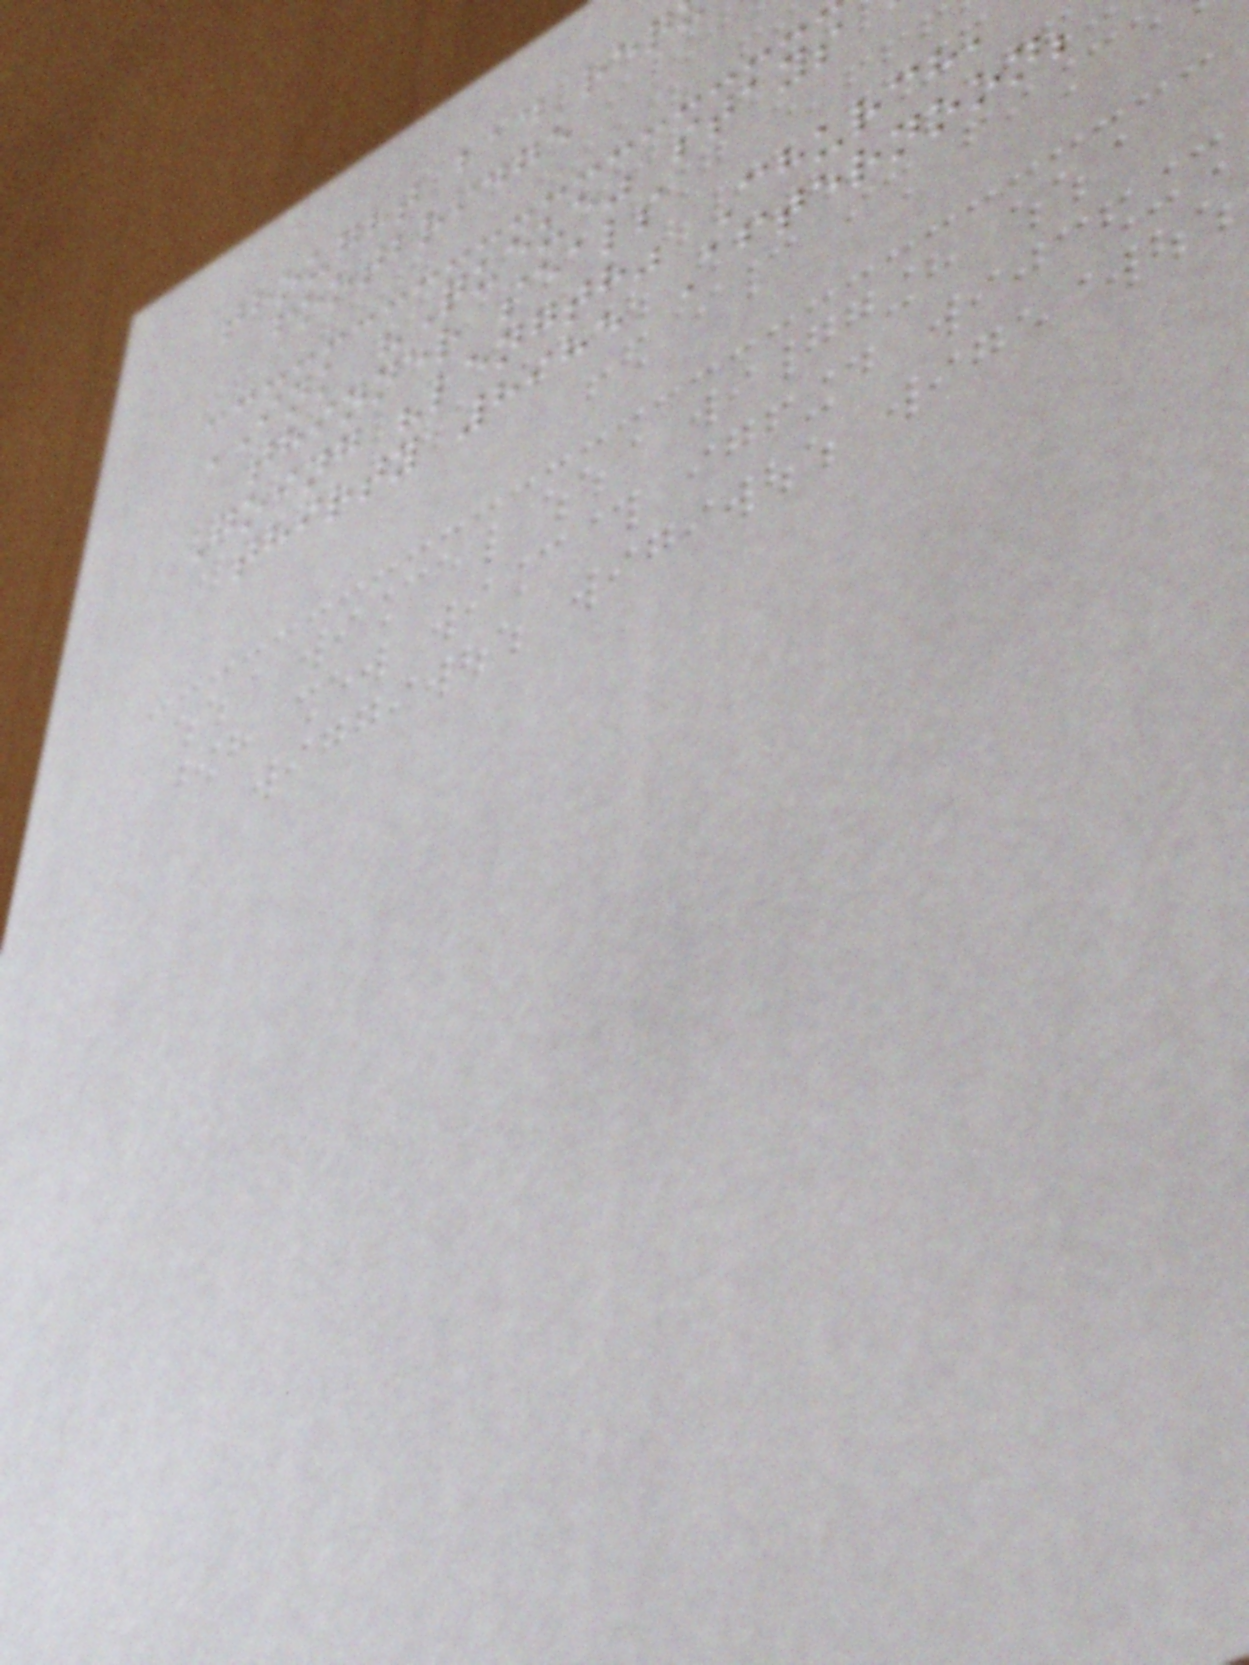thought bad req
footbridge
INK "Queue" stays
thinner seals
Going "length" Church,
thirty 8985 Afternoon;
